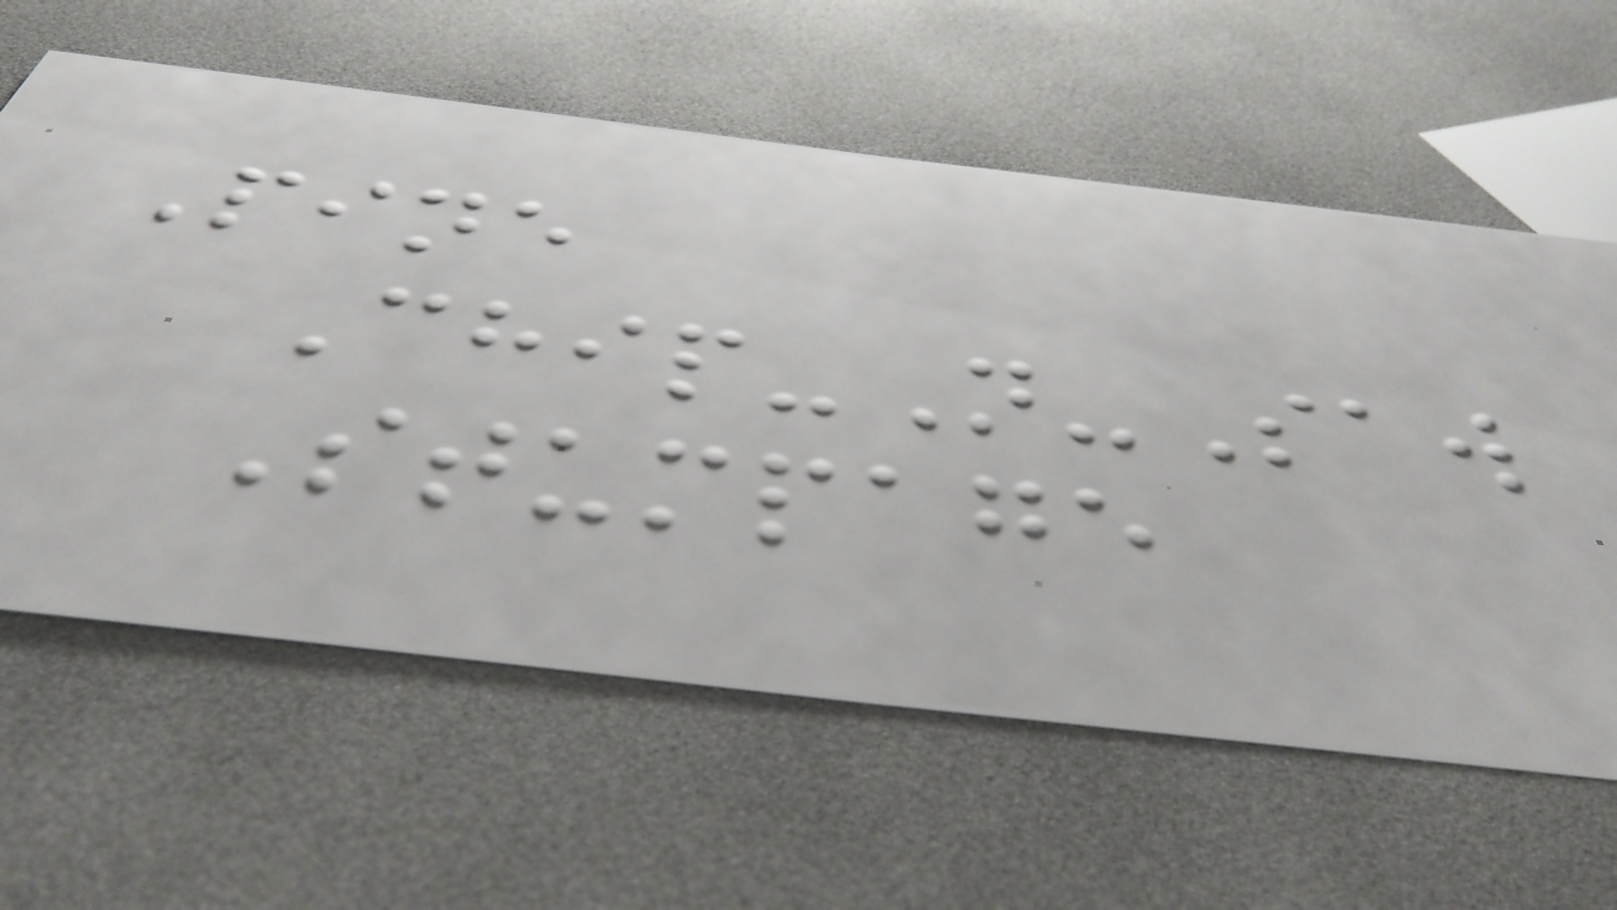Pine
Chip-N-Saw
Stumpage
